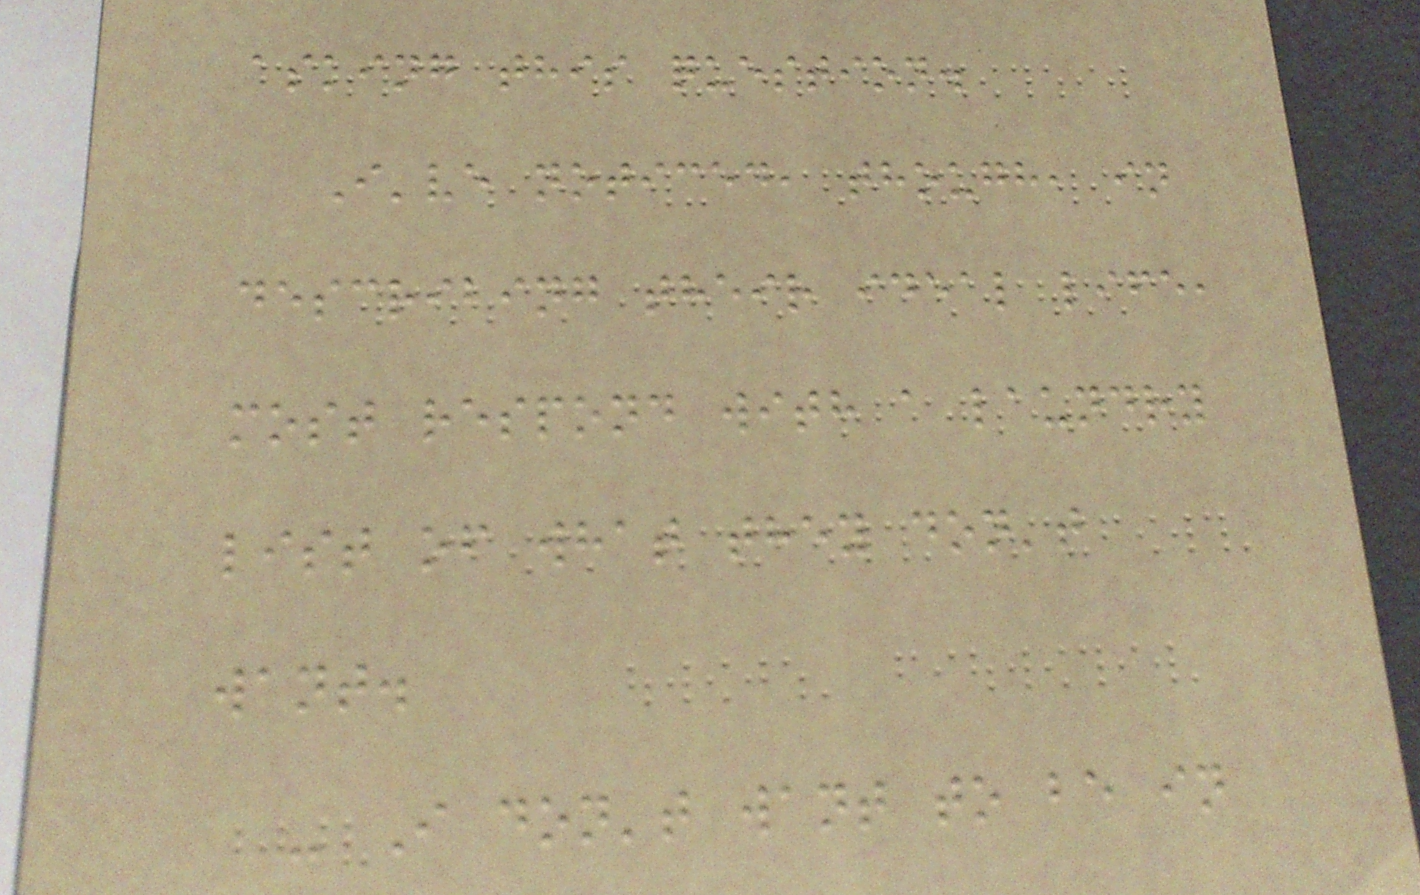asking this question.
I've noticed, though, in
describing their ideal life,
most respond with a laundry
list of what they don't
want.
- I don't want to be in
